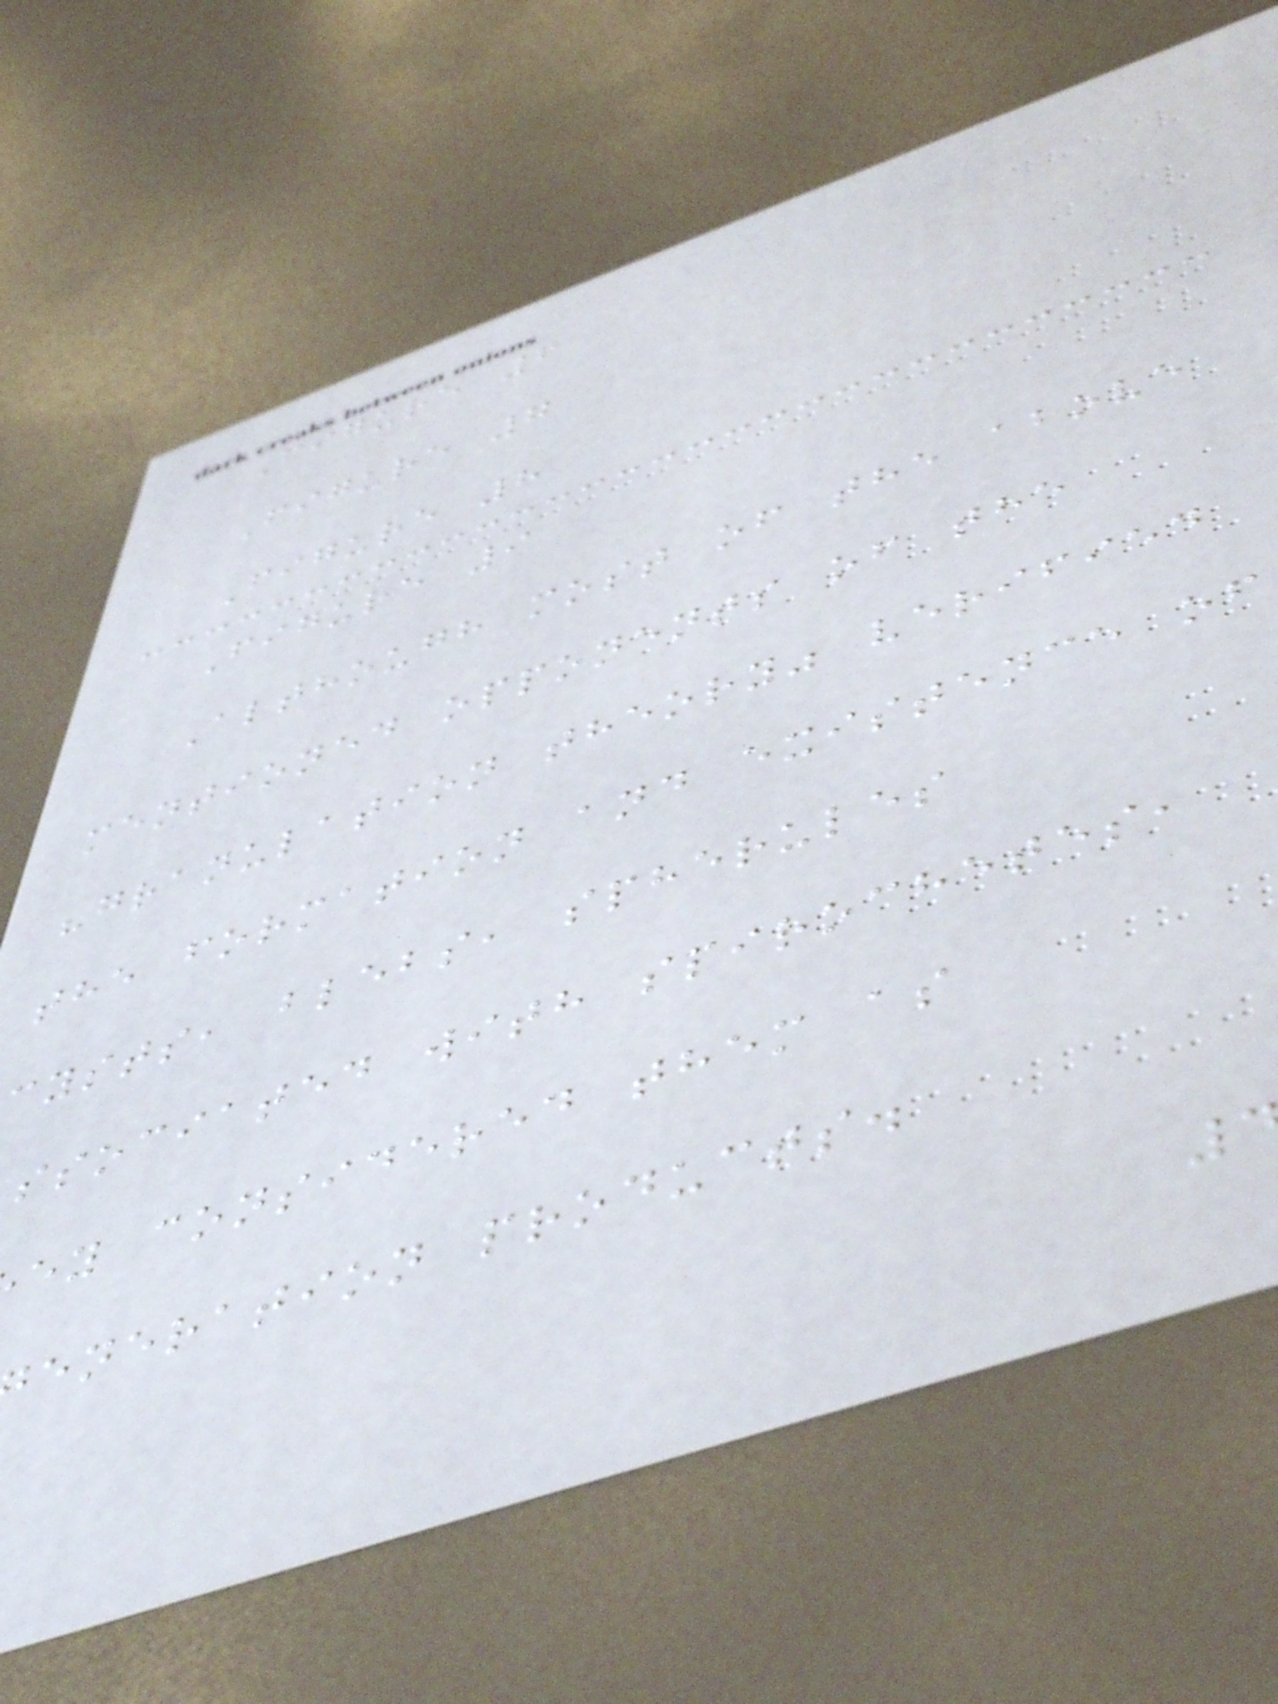Figure 6
Figure 7
Figure 8
Figure 9
Although most of the above
mentioned opponents of the
"granulation theory" verified
the formation and existence of
cysts, blebs, spherules
ssociated with spirochetes,
ey considered them as
eneration products.
